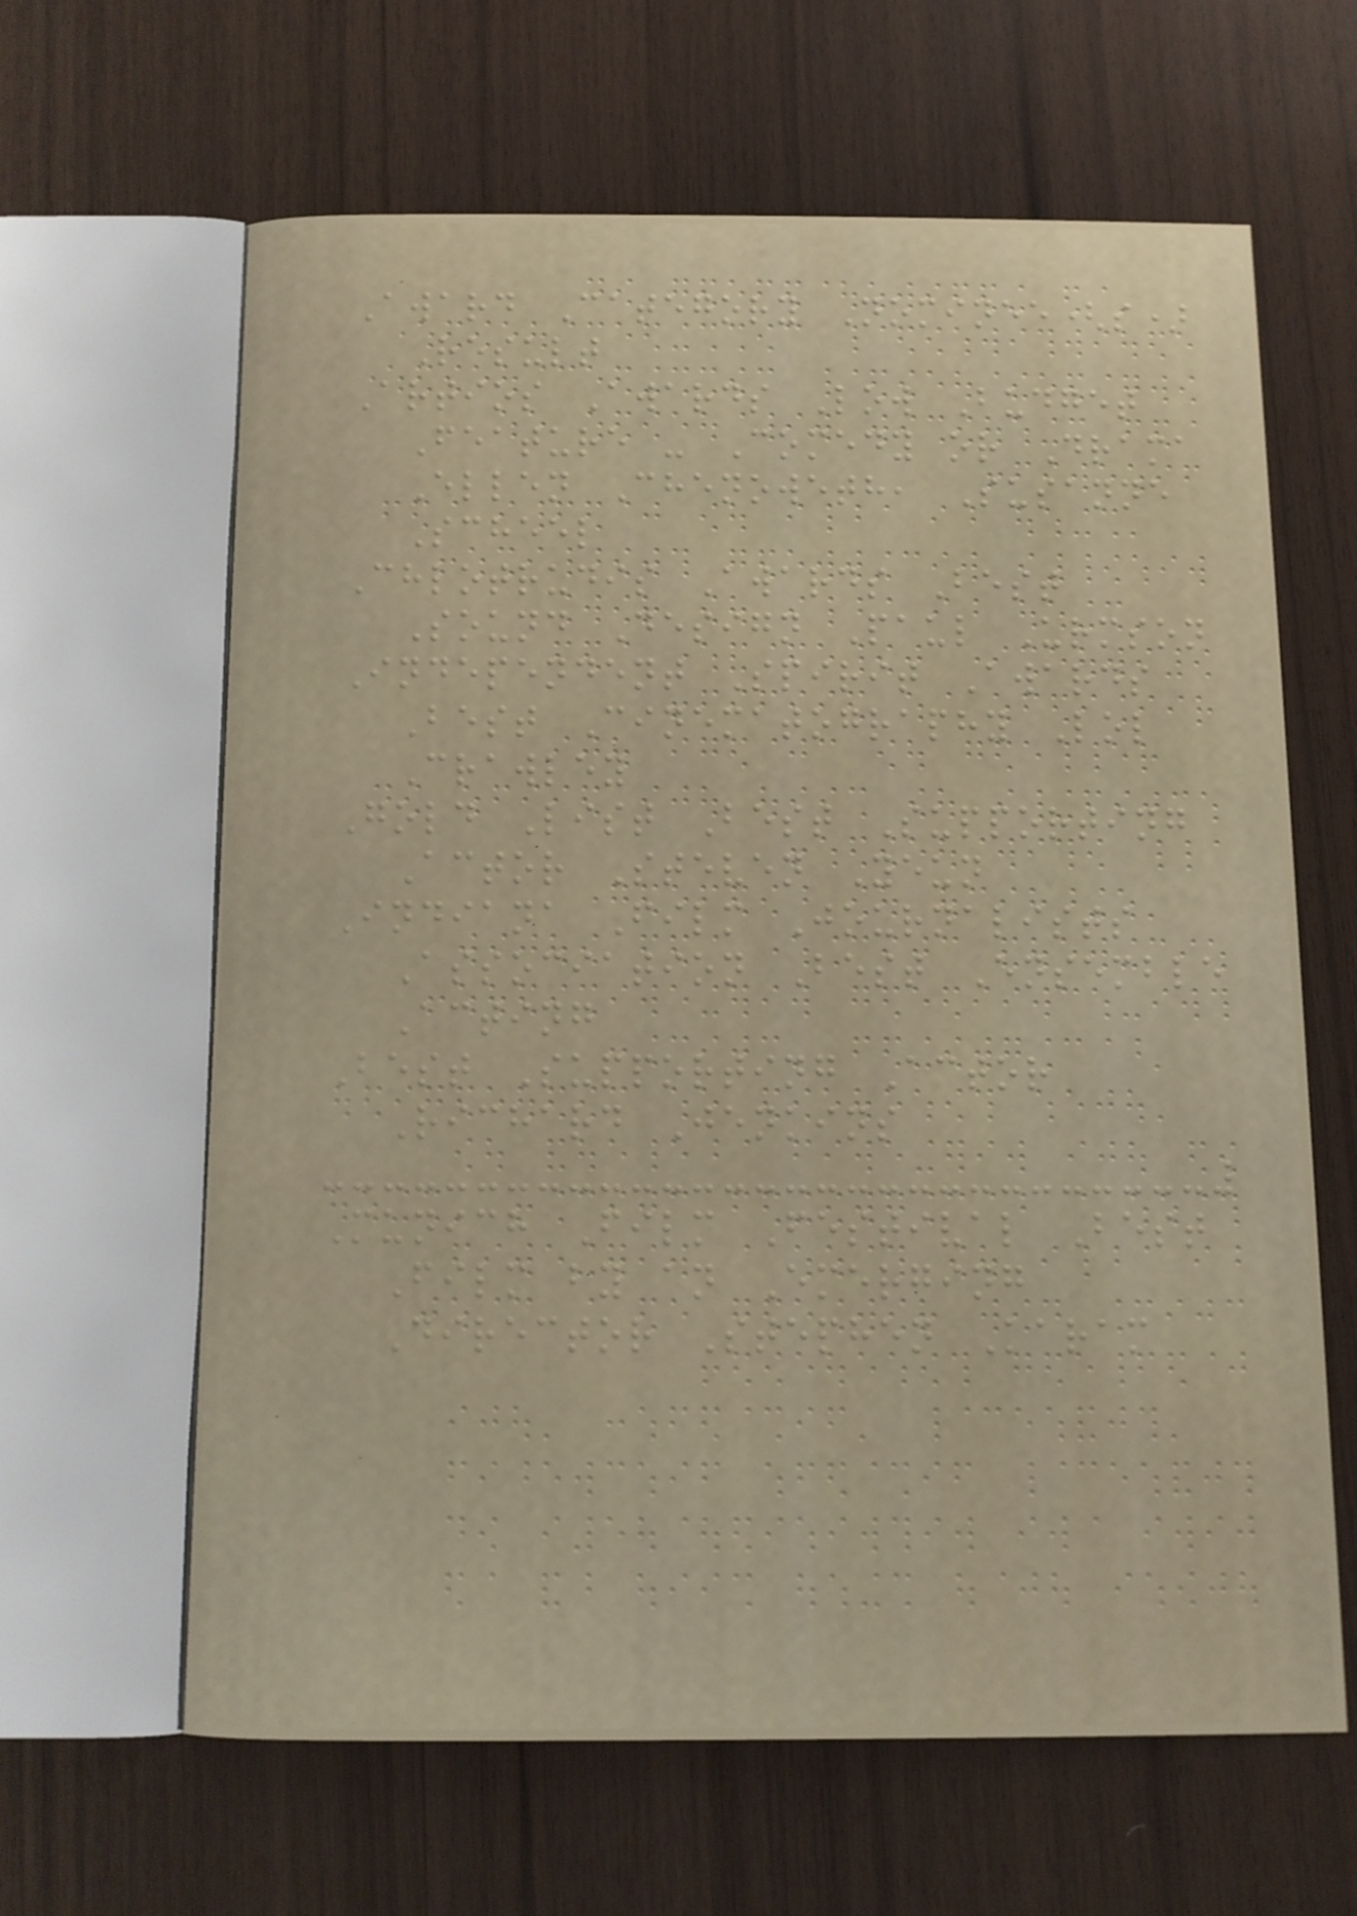Award Category Nominee(s)
Result
Artios Awards Low Budget
Feature - Comedy or Drama
Ellen Chenoweth, Susanne
Scheel
Chlotrudis Awards Best
Sound Design Paul Urmson
Independent Spirit Awards
Best Cinematography Lol
Crawley
Gold List Best Supporting
Actor Steven Yeun
Indiana Film Journalists
Association Best Ensemble
Acting
Best Supporting Actor
Richard Jenkins
Munich Film Festival Best
Film by an Emerging
Director Stephen Karam
